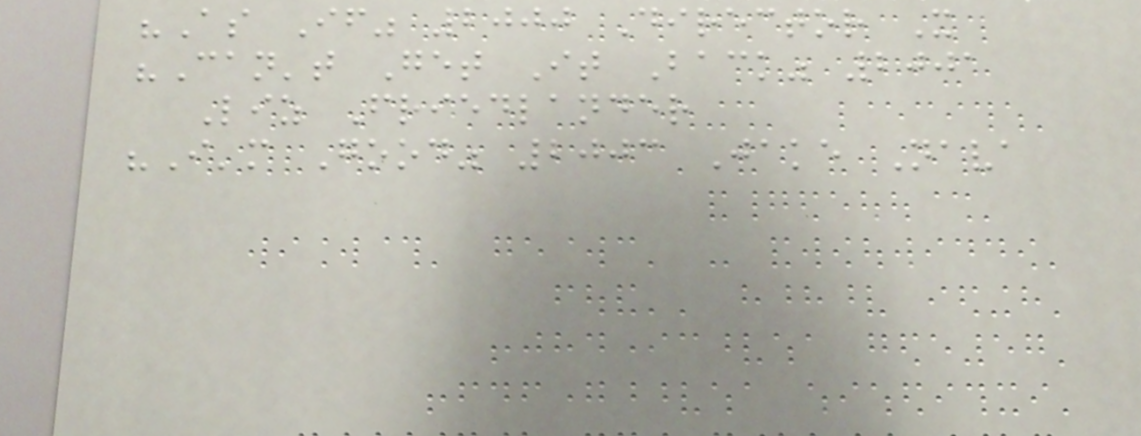"As If" 2000 Director X
"Can't Get It Back" 2001
Liz Friedlander
"I'm Good" 2003 Jake Nava
